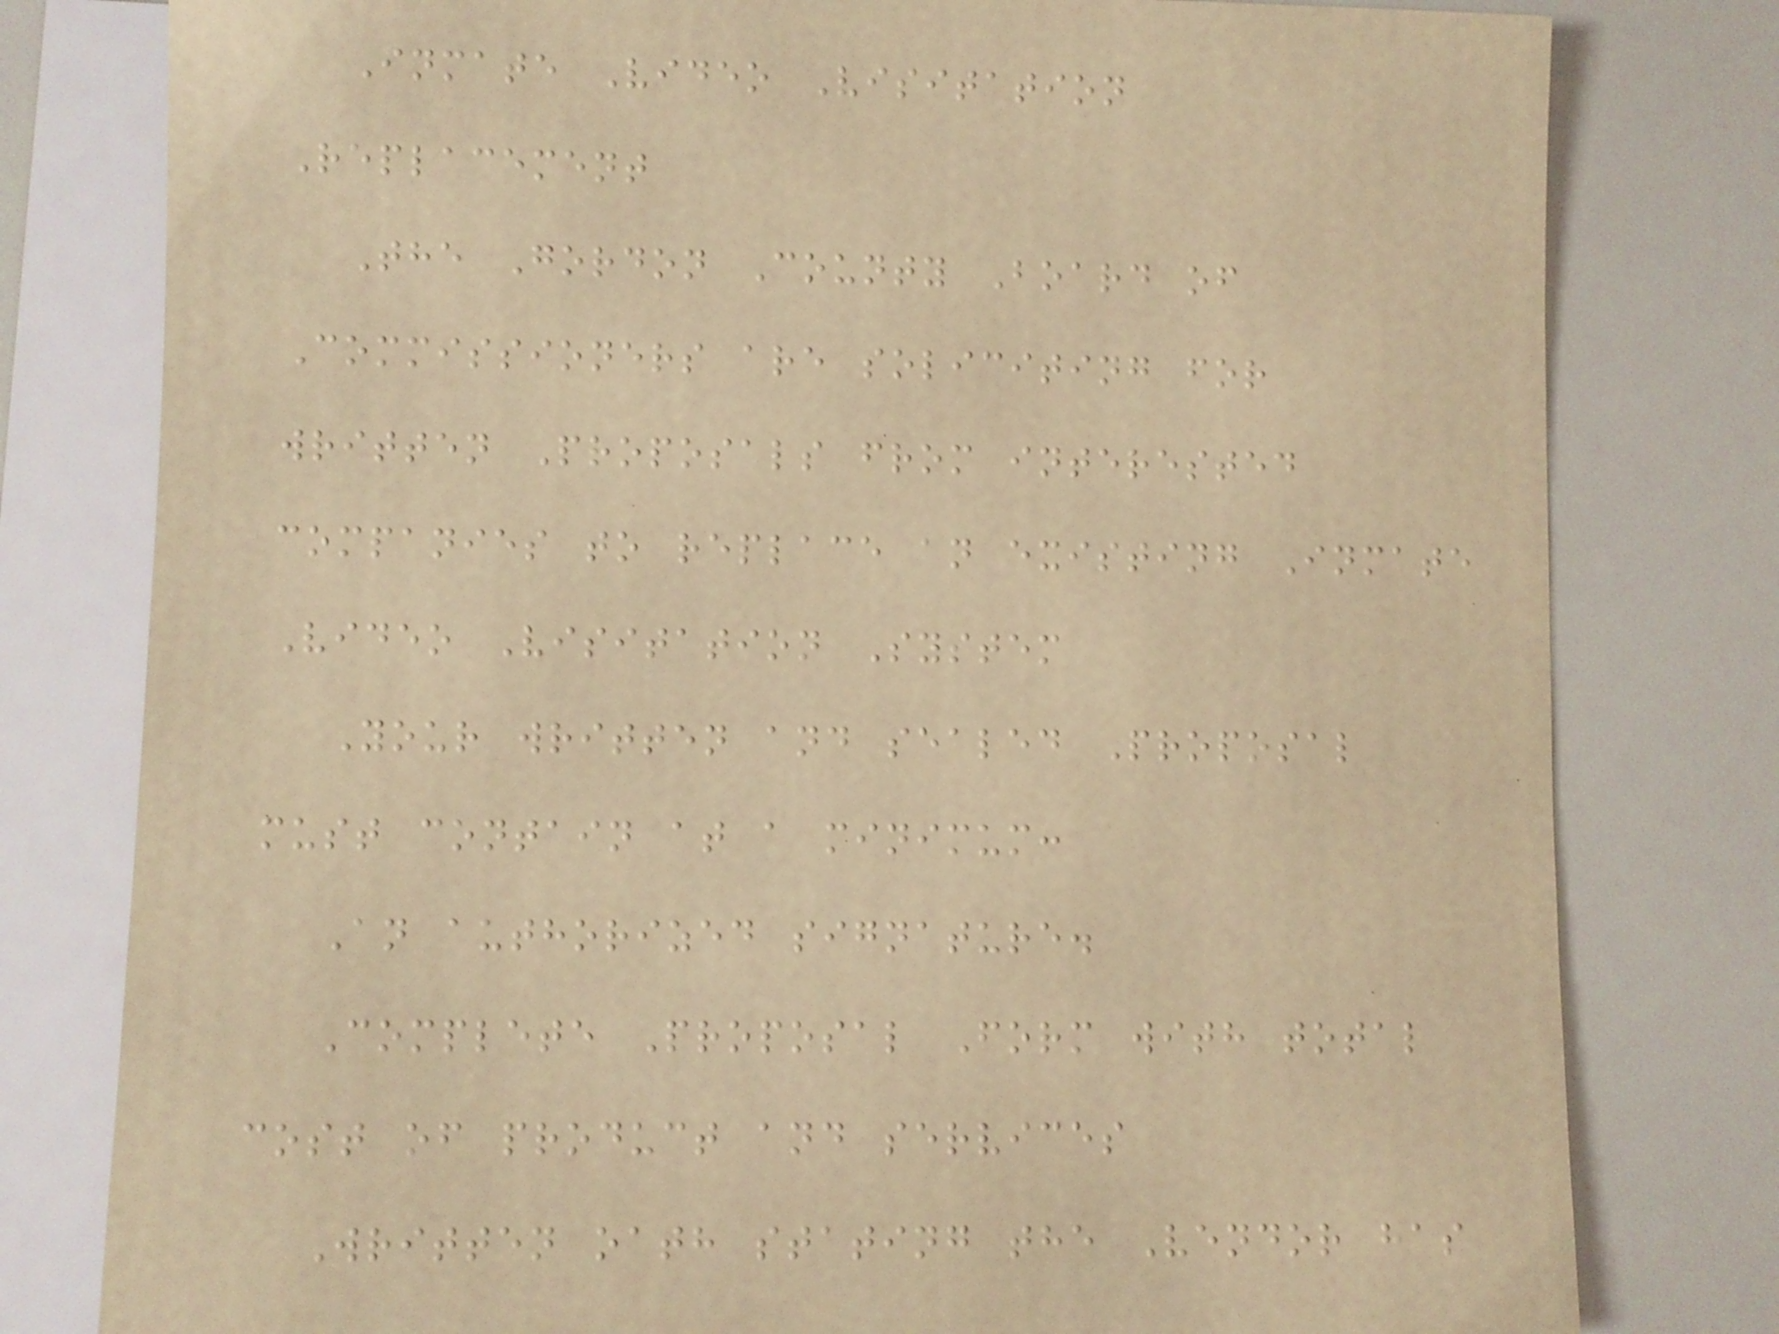Inmate Video Visitation
Replacement
The Gordon County Board of
Commissioners are soliciting for
written Proposals from interested
companies to replace an existing Inmate
Video Visitation System
Your written and sealed Proposal
must contain at a minimum:
An authorized signature.
Complete Proposal Form with total
cost of product and services
Written oath stating the Vendor has
